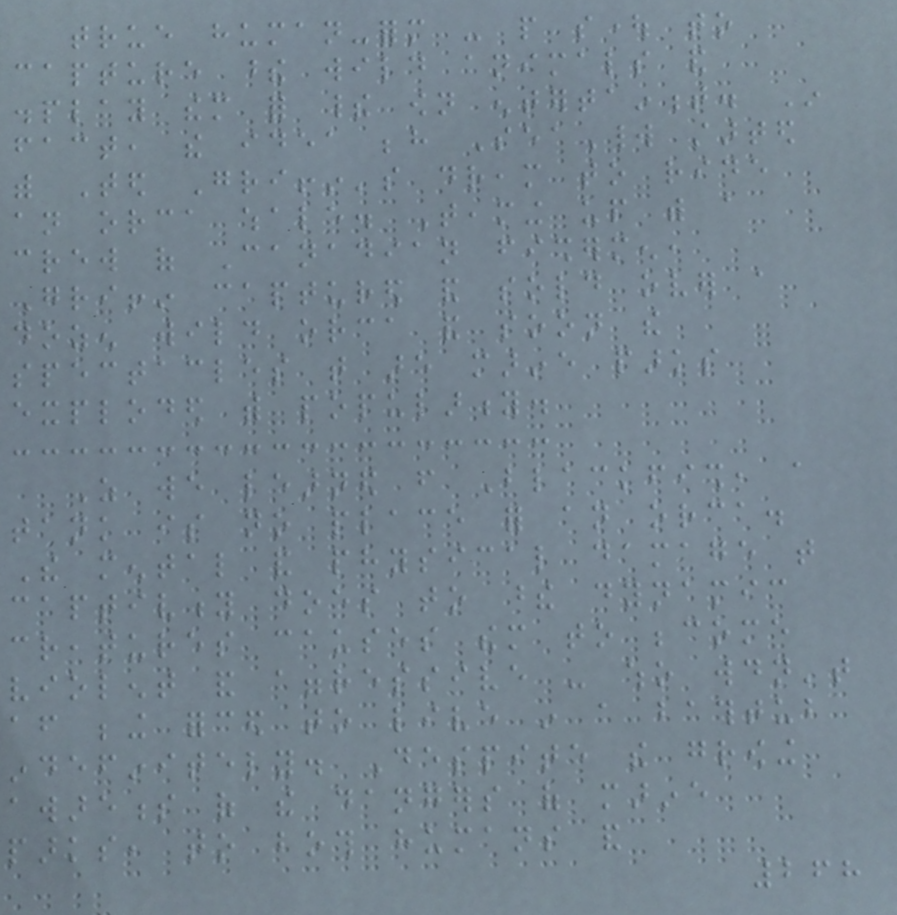true human-form - people sought to
capture these wild animals and
display them for their own entertainment. In
fact, the idea behind SeaWorld started
with Ted Griffin's dream to ride
an orca whale. Teaming up with a
crew of Canadian fishermen,
Griffin captured and sold over a
dozen wild orca and soon the
spectacles that are marine parks
exploded with popularity.
As we learned from Blackfish, a
tank is no place for an orca.
The mental and physical damage that
captivity does to these dynamic
creatures causes them to become
violent and aggressive - who wouldn't
after being forced to live in a bathtub
indefinitely. Despite the growing
awareness of the dangers of marine
parks, to both humans and
268
